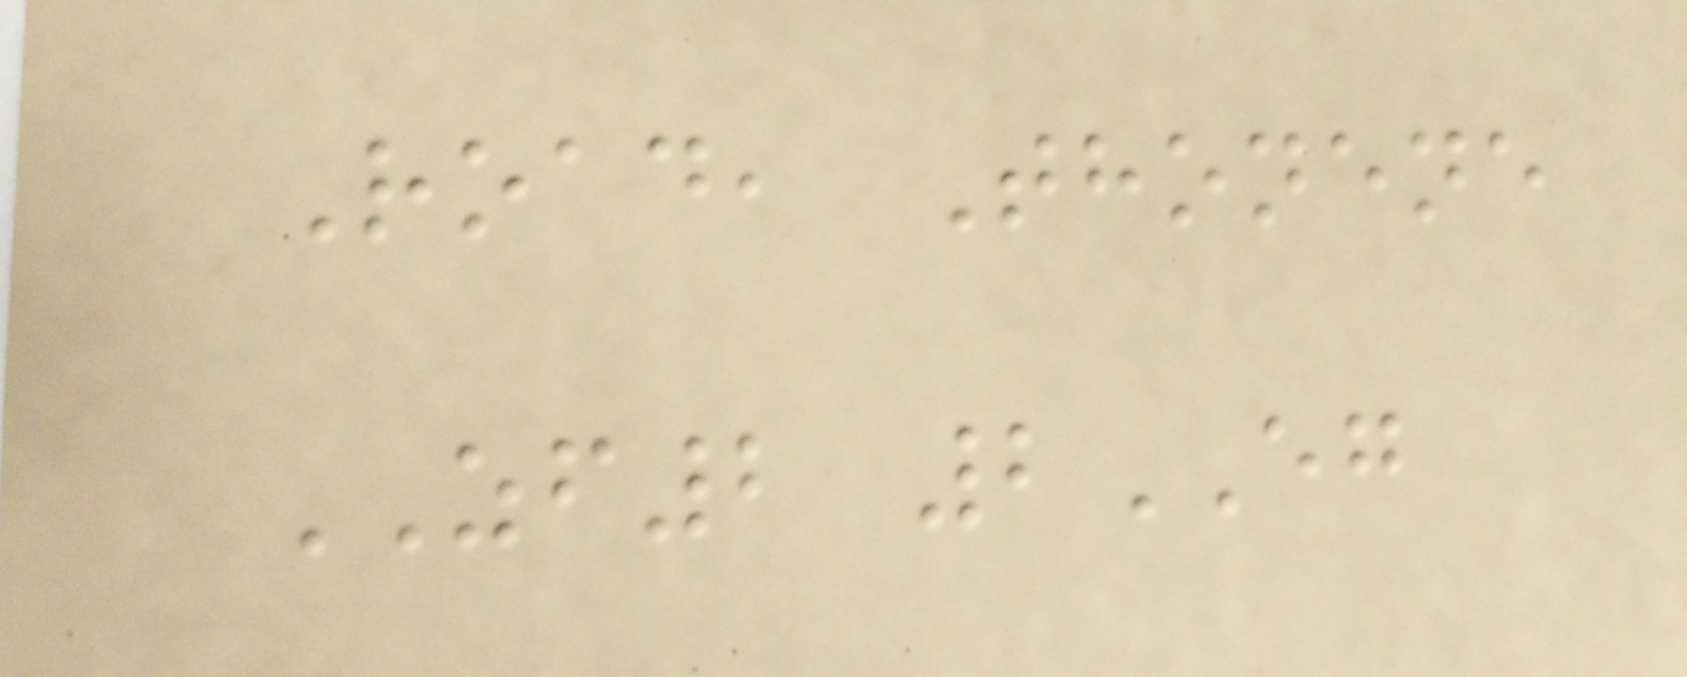Road, Thonene
ZF2 2EG
